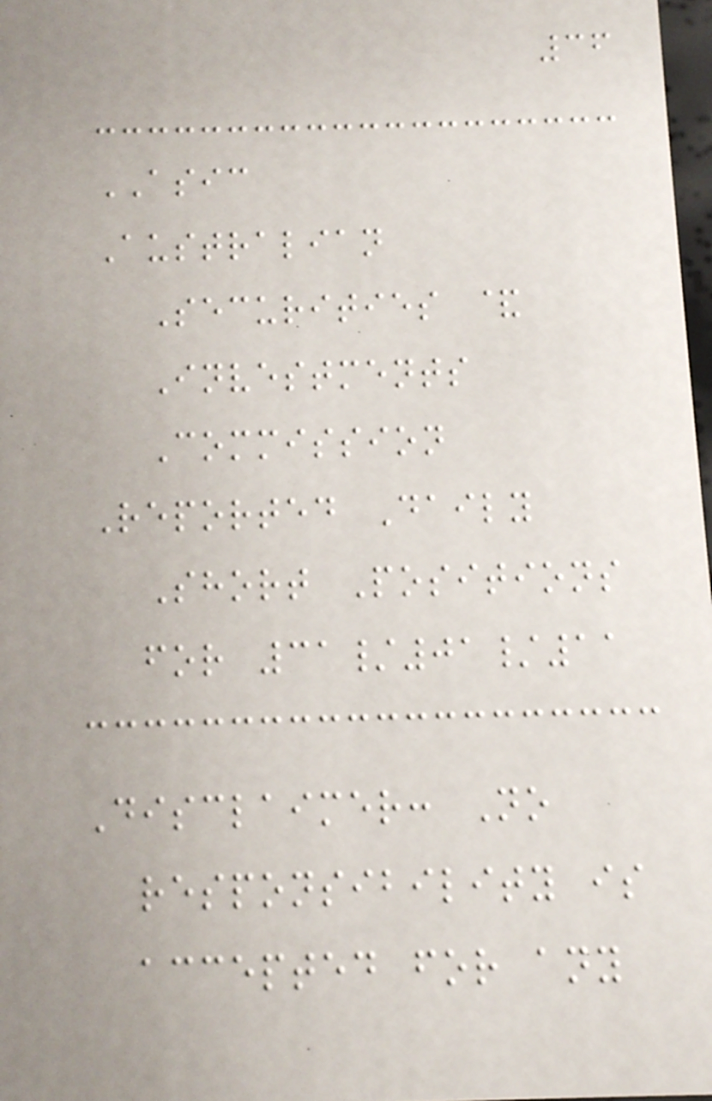36
ASIC
Australian
Securities &
Investments
Commission
Reported Daily
Short Positions
for 31/01/11
Disclaimer: No
responsibility is
accepted for any
